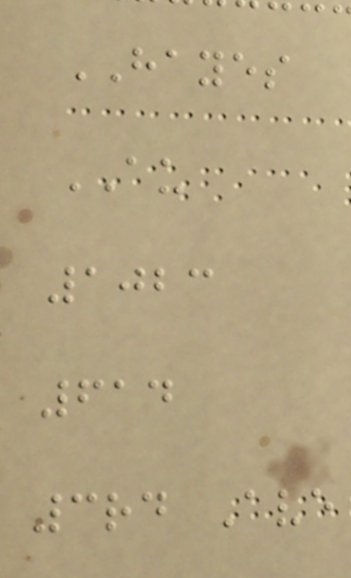HAYES
AU
1023
614
3rd Ave
